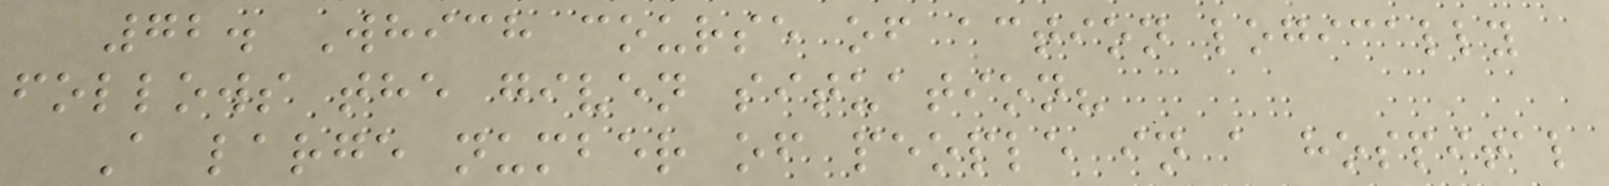72. Which course of action logically
follows the given situation?
A large number of people in a hospital
